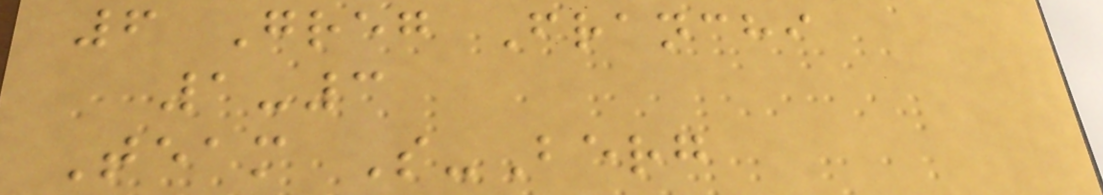6 Greg Franchi
1-3
Team S-Berg
